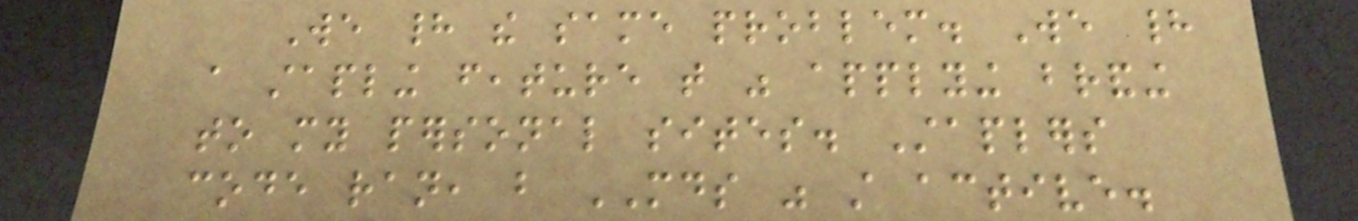We had the same problem. We had
a stapling feature that was applying branding
to my personal sites. Staplers
code ran, but MDS was still active.
